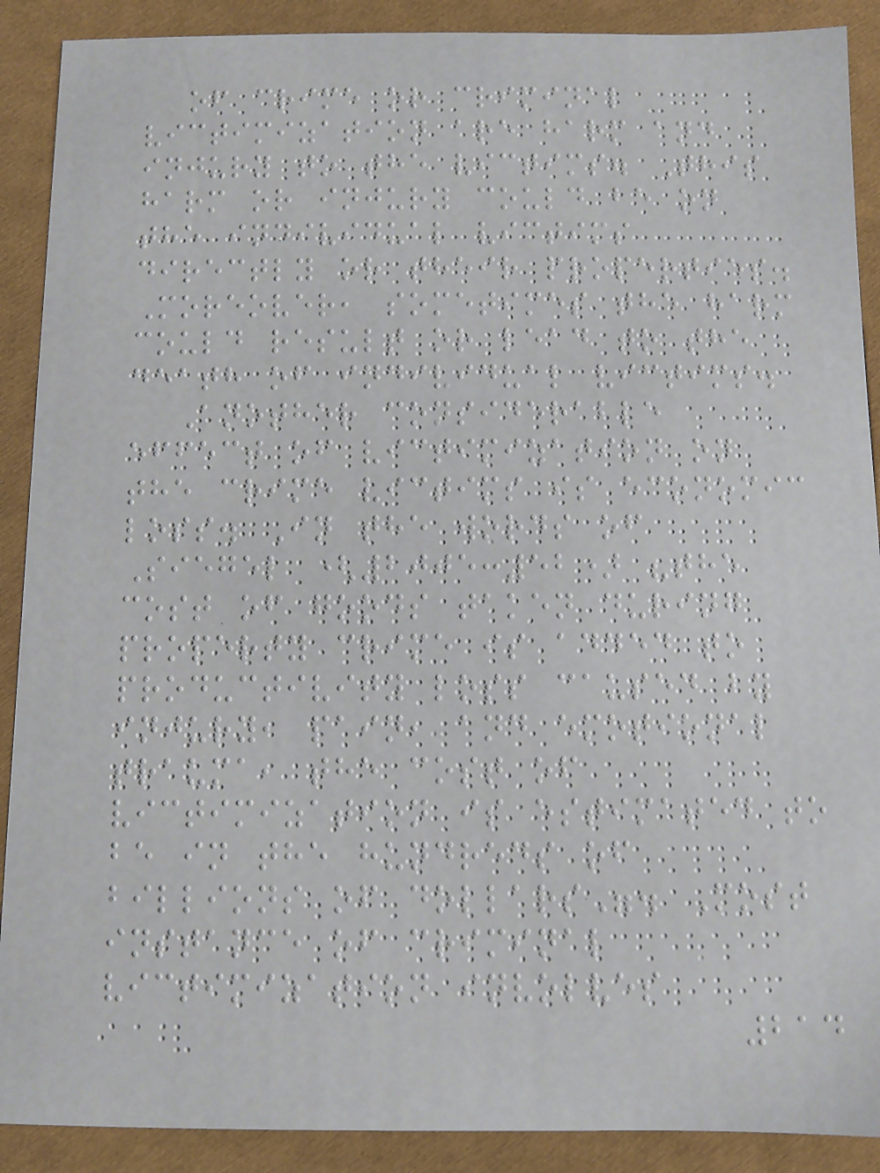of crime or criminal
victimization are harm and
injury to the victims. This
harm or injury could be on
the individual victims
directly or their properties.
Moreover, sometimes the harm
could result or lead to the
death of individual victims.
Another considerable
effect of victimization on
the crime victims is economic
loss. In the words of
Siegel (2005:52) "the
cost of goods taken during
property crime is added to
productivity loss caused by
injury, pain, and emotional
trauma, the cost of
victimization is estimated to
be in the hundreds of
billions of dollars". Most
instance of criminal
victimization involves
214
